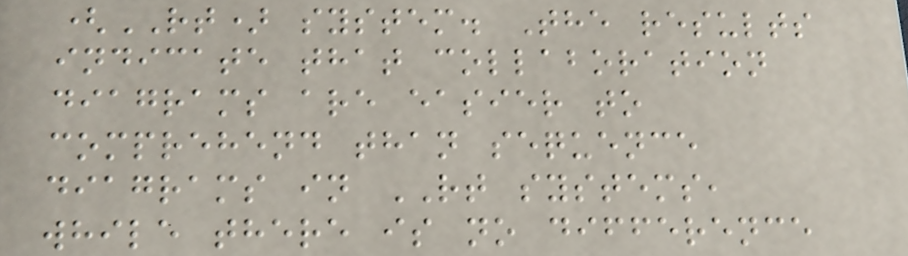(RT) system. The results
indicate that collaboration
diagrams are easier to
comprehend than sequence
diagrams in RT systems,
while there is no difference
